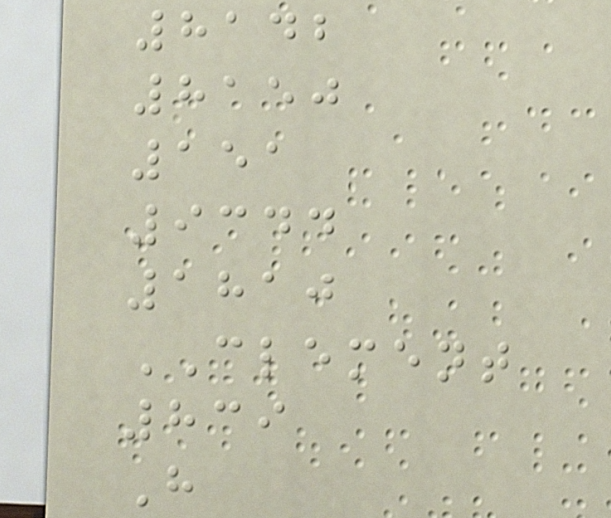8142
8150
151
9344
1810
CLEMENT
839
H
